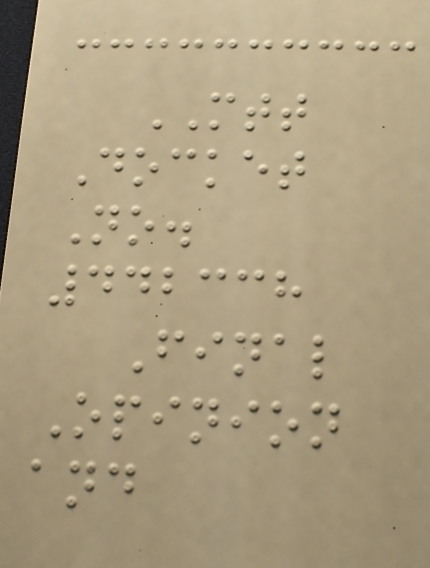MTT
Docket
No.
442338
Final
Opinion
and
